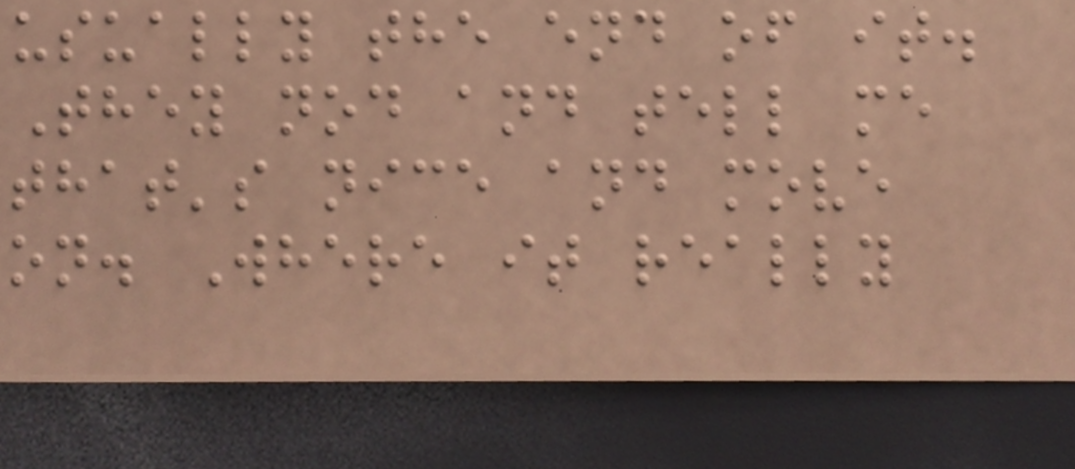usually the end of it.
They nod and tell me
that's nice and move
on. Where it really
